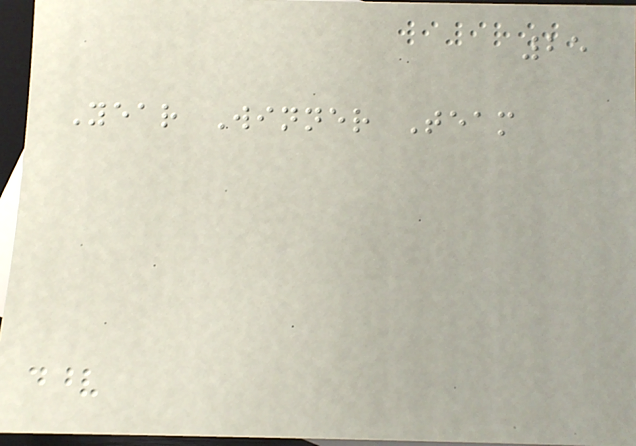25
Year Winner Team
